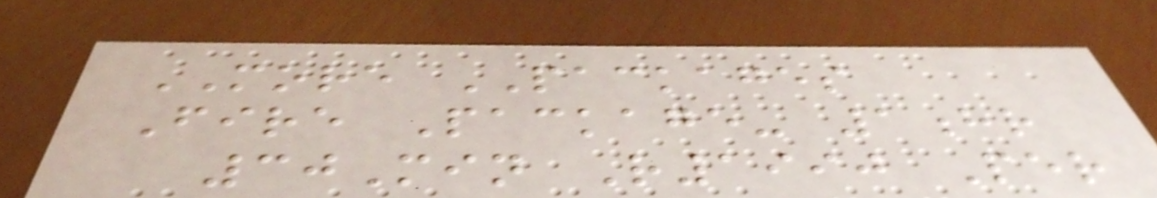MORE PACKAGES
Fire Package- 1hr
30Min R1990 Per
